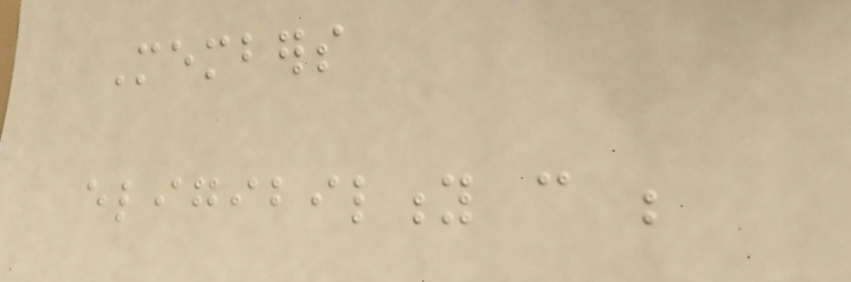Members
eligibility can be
